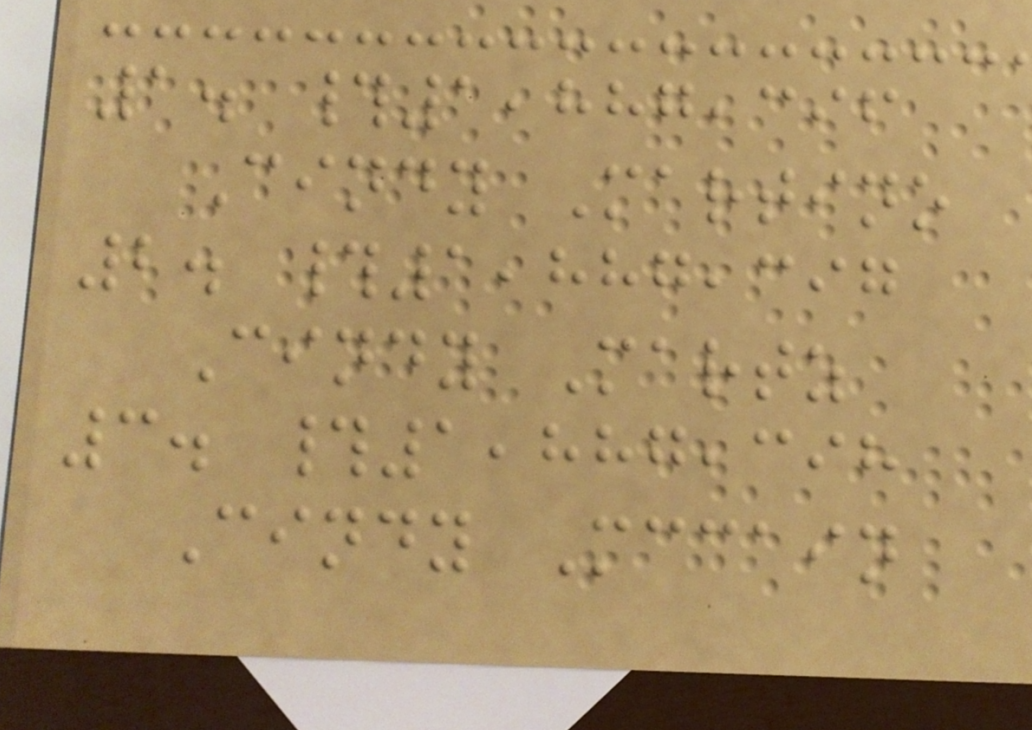1. #1,887,396
Cindy Martino
2. #1,887,397
Cindy Martz
3. #1,887,398
Cindy Mccain
